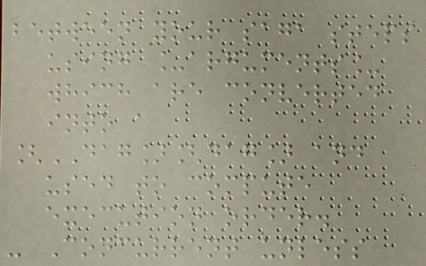between your saga steps
using _arguments_
which are converted
into a
[DAG][dag] and
used to compute
execution order.
- Concurrent unless
